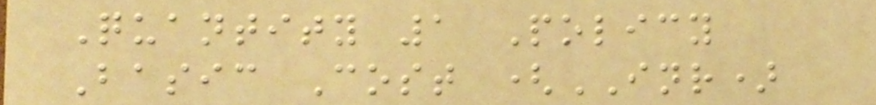Quantity 1 Policy
Basic Cost (INR)
